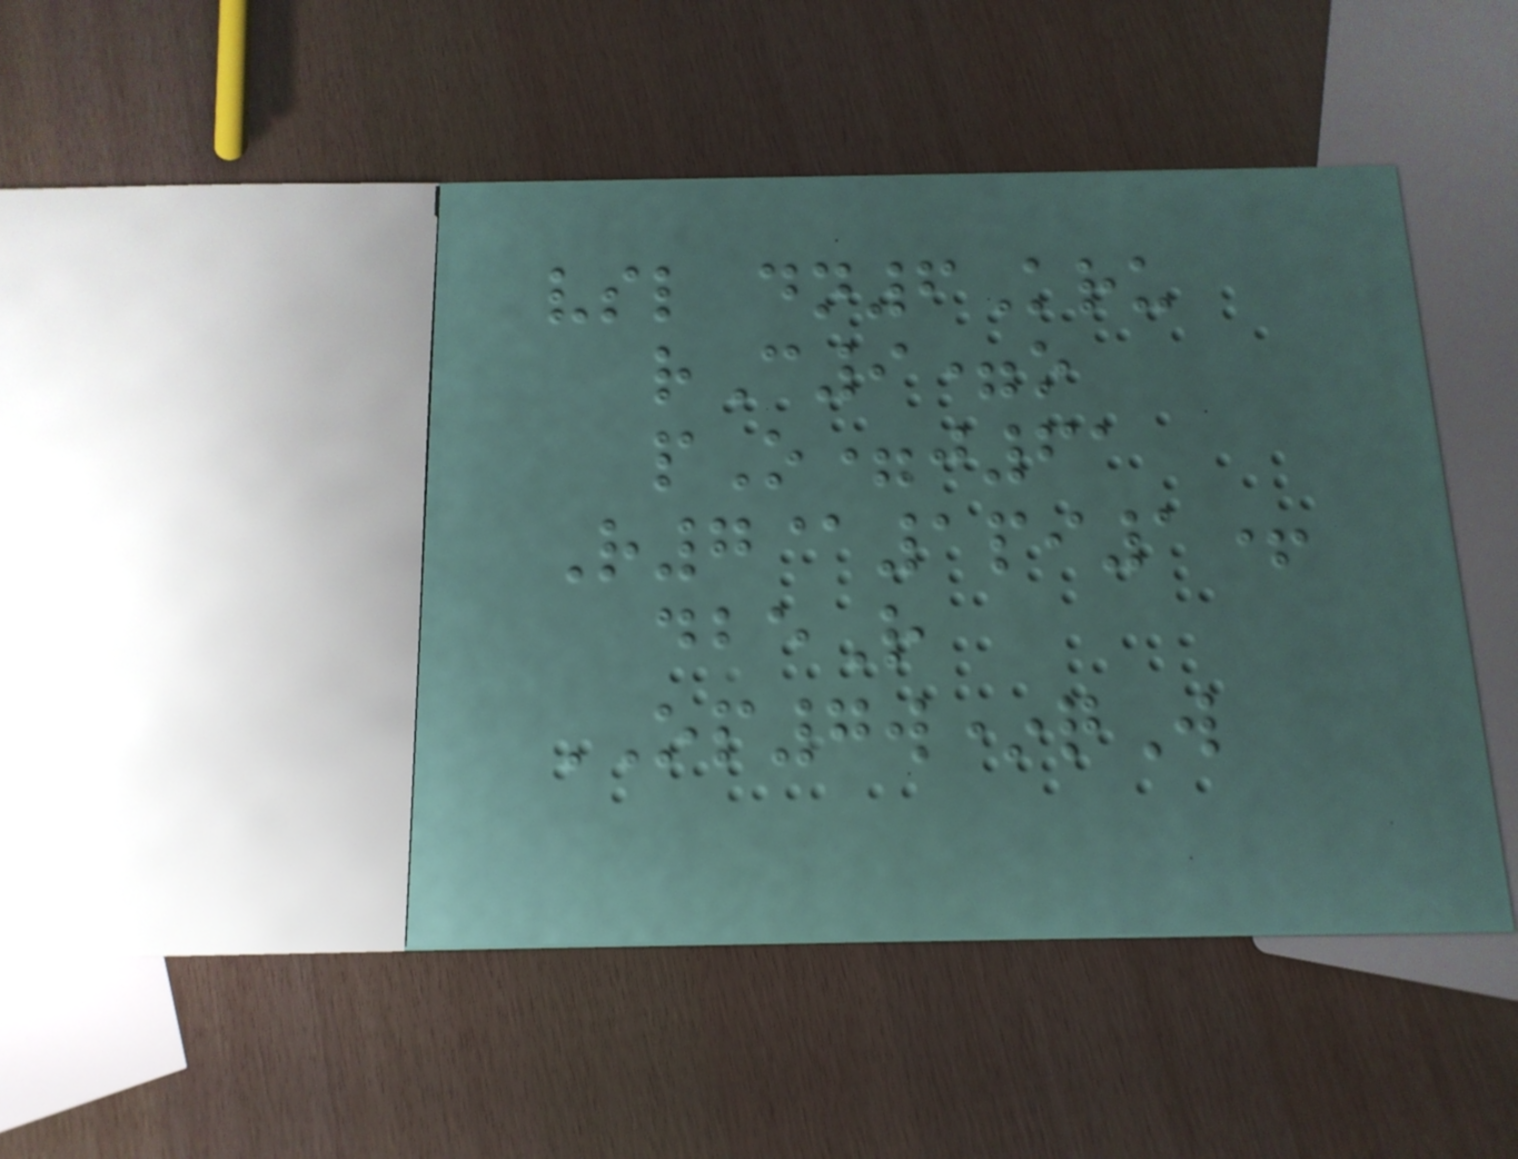vsl dn6Kru
rC9=o
pO=j61
R7@1pi1+
dbeR
OP7w*qW
